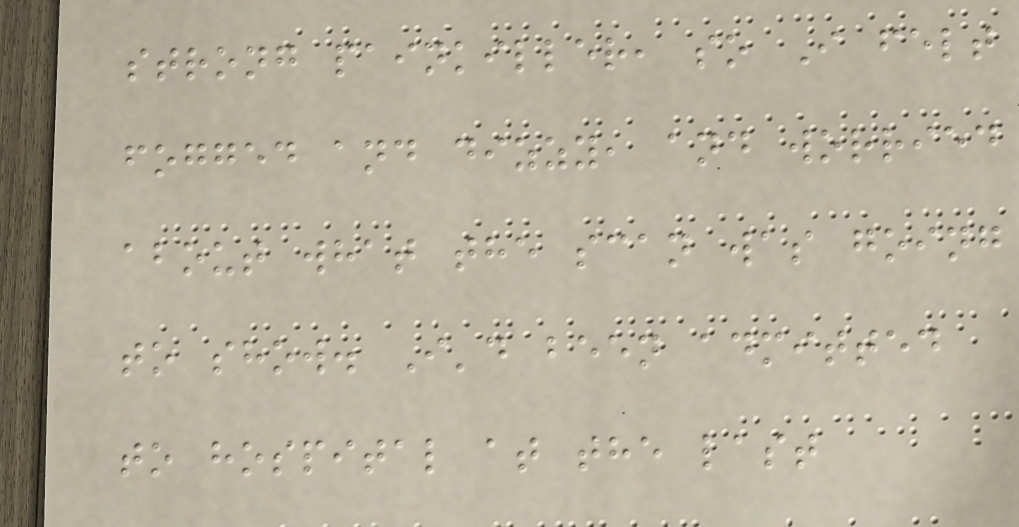strong painkiller, so I felt
fogged and dizzy, and worried
about what the scan was going
to show. I'd been admitted
to hospital at the last
